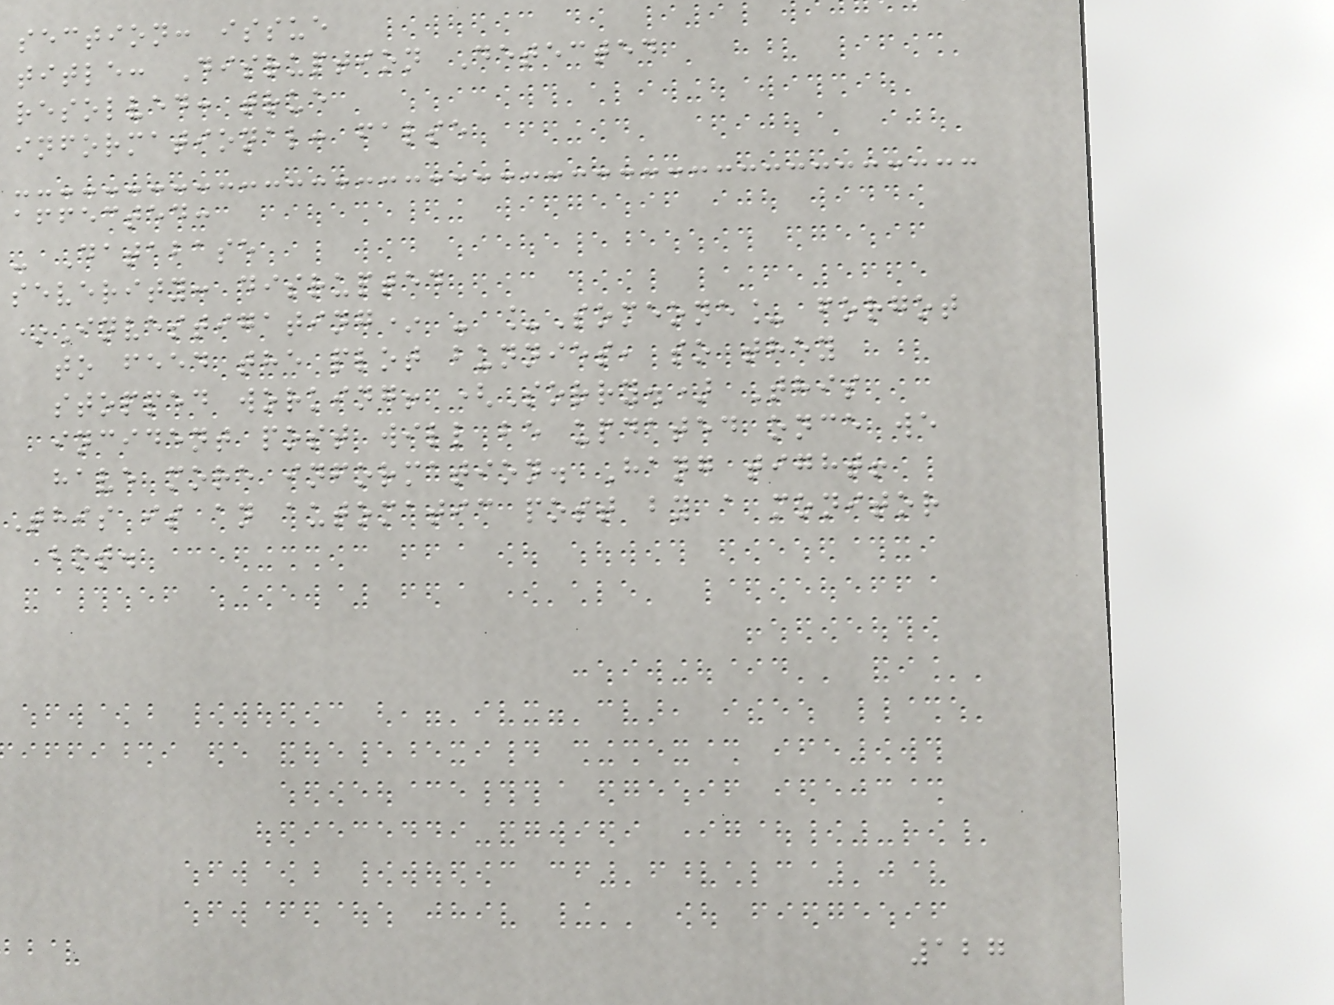section: issue
title: Disruption Detected
resolved: true
informational: false
affected:
- Database
severity: disrupted
*Investigating* - _Someone_ forgot
to feed the plot bunnies, so they
stopped working! (Sorry.) This
incident post will be updated once we
have more information. Hang tight!
This is an automatic post by a monitor
bot.
127
